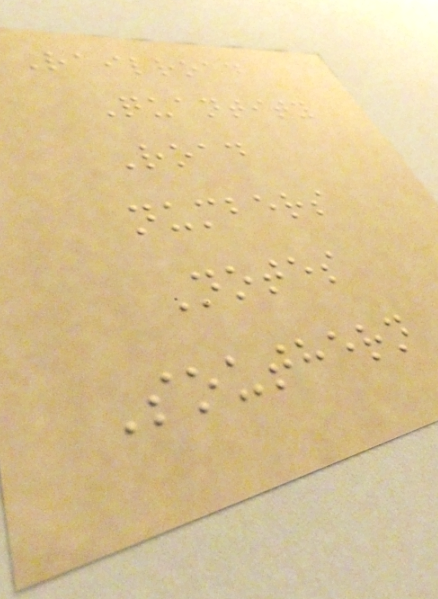Railroad
Quantity
Road
numbers
Notes
Southern
